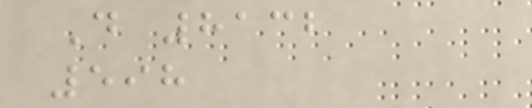D 8132
598
